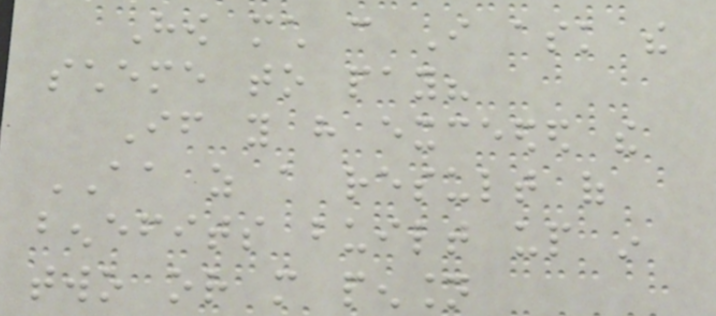How much can I ask the
scheme to pay?
If you have exceeded the
AA as a result of
benefits built up in
two or more pension
